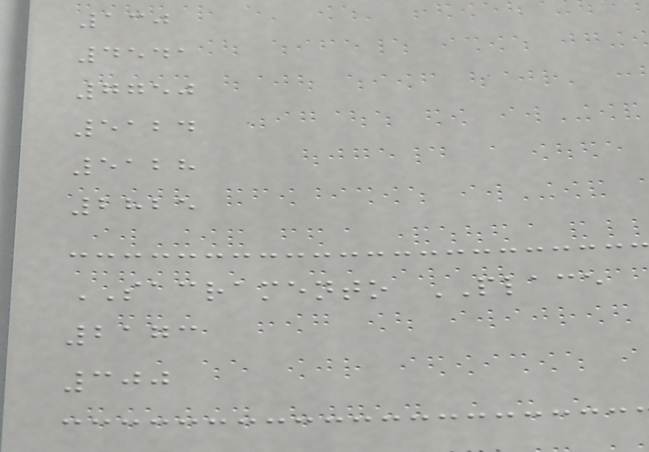130
4541
7750
5124
5128
2825
SACRAMENTO PLACE
2173
300
